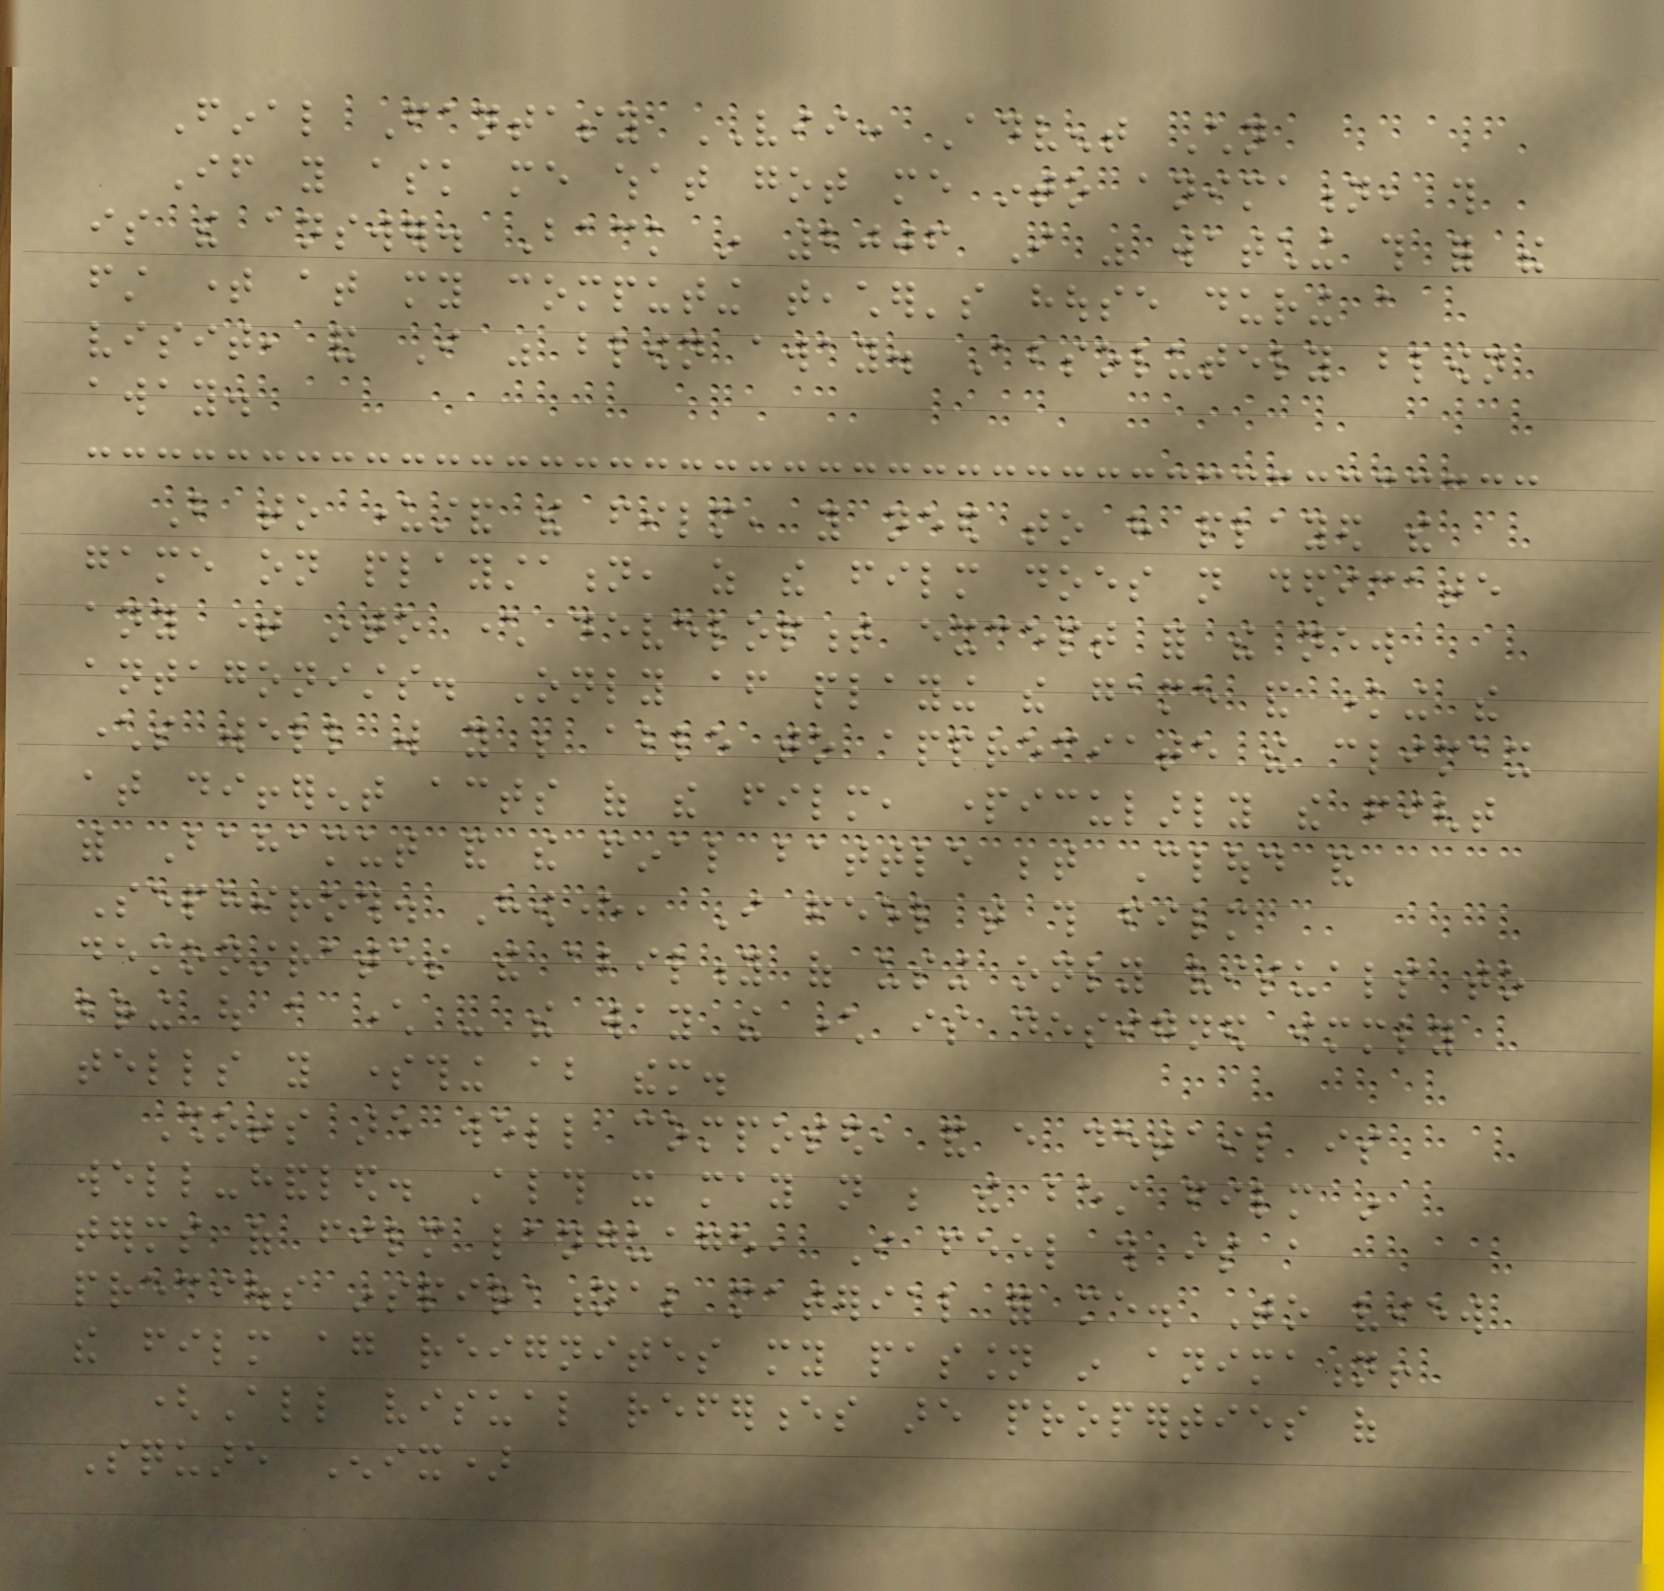Final Fantasy VII: Advent Children
If you ask me what got me into animation, this
is the answer. Back in 2006 I was watching this for the
first time at my computing teacher's house during a
visit, and I was blown away. Absolutely blown
away.
But to understand the film, you need to have played the
game on playstation, as the film does not dedicate
any time into character development except for the new
antagonists. Only after playing the game and knowing the
characters well will you be able to appreciate the climax
at different acts of the film, particularly the fight
with Bahamut and the final battle between Cloud and
Sephiroth. However, I feel that this film
demonstrates the ability of using only visuals to
bring out a character - the way the character is designed immediately
tells you something about them.
Shots are well composed, and every detail is
well-handled. Although it may not be the best film in
terms of film language, I feel this is a
precious inspirational material for me. To view
the film again reignites my passion in animation!
(All visual references are properties of
Square Enix)
